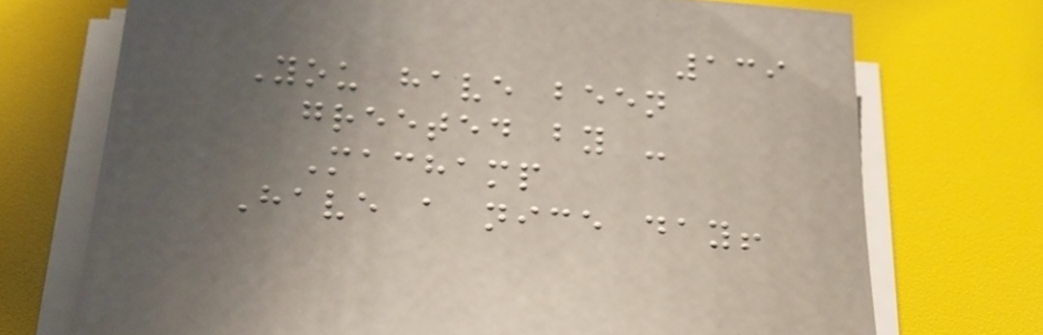139
You have been
greeted by -
Machamp
Have a nice day!
